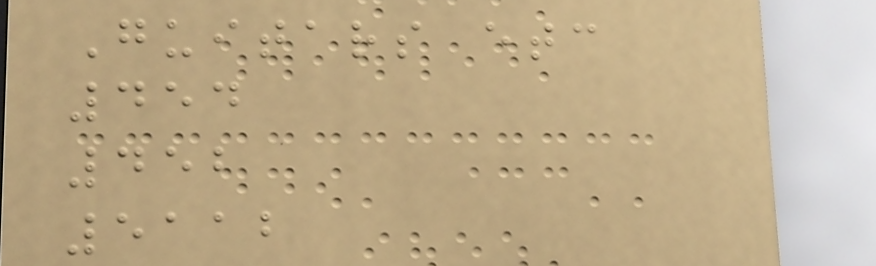Guitars etc
454
452
5112
